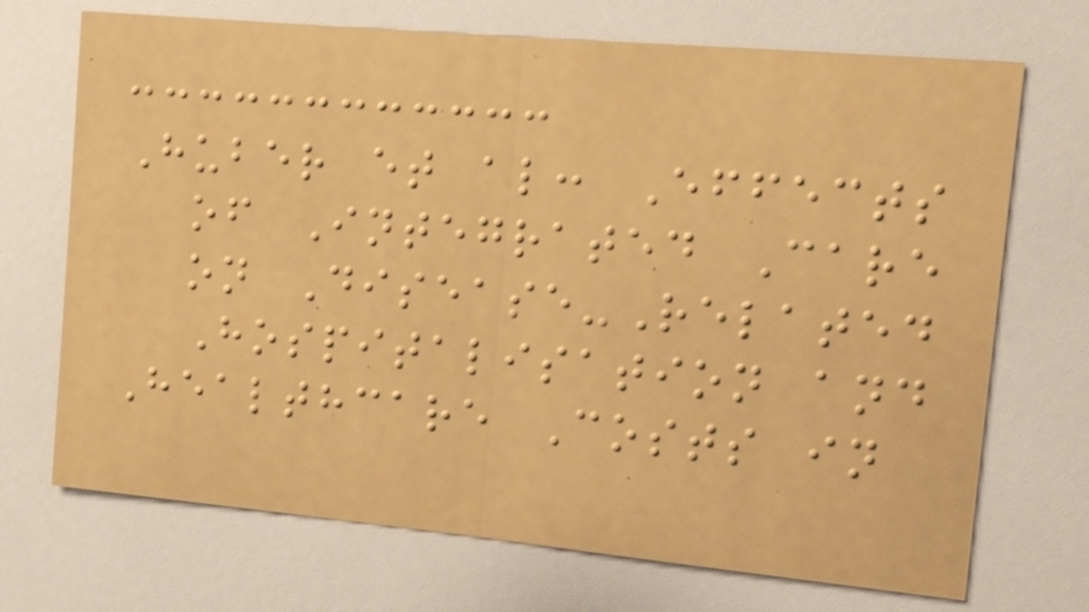Huber et al: Effects
of Integrated Care
on Disease-Related
Hospitalisation and
Healthcare Costs in
